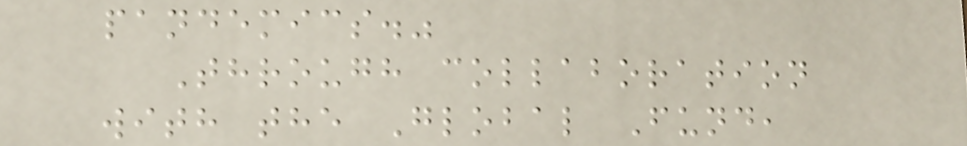pandemics."
Through collaboration
with the Global Fund,
